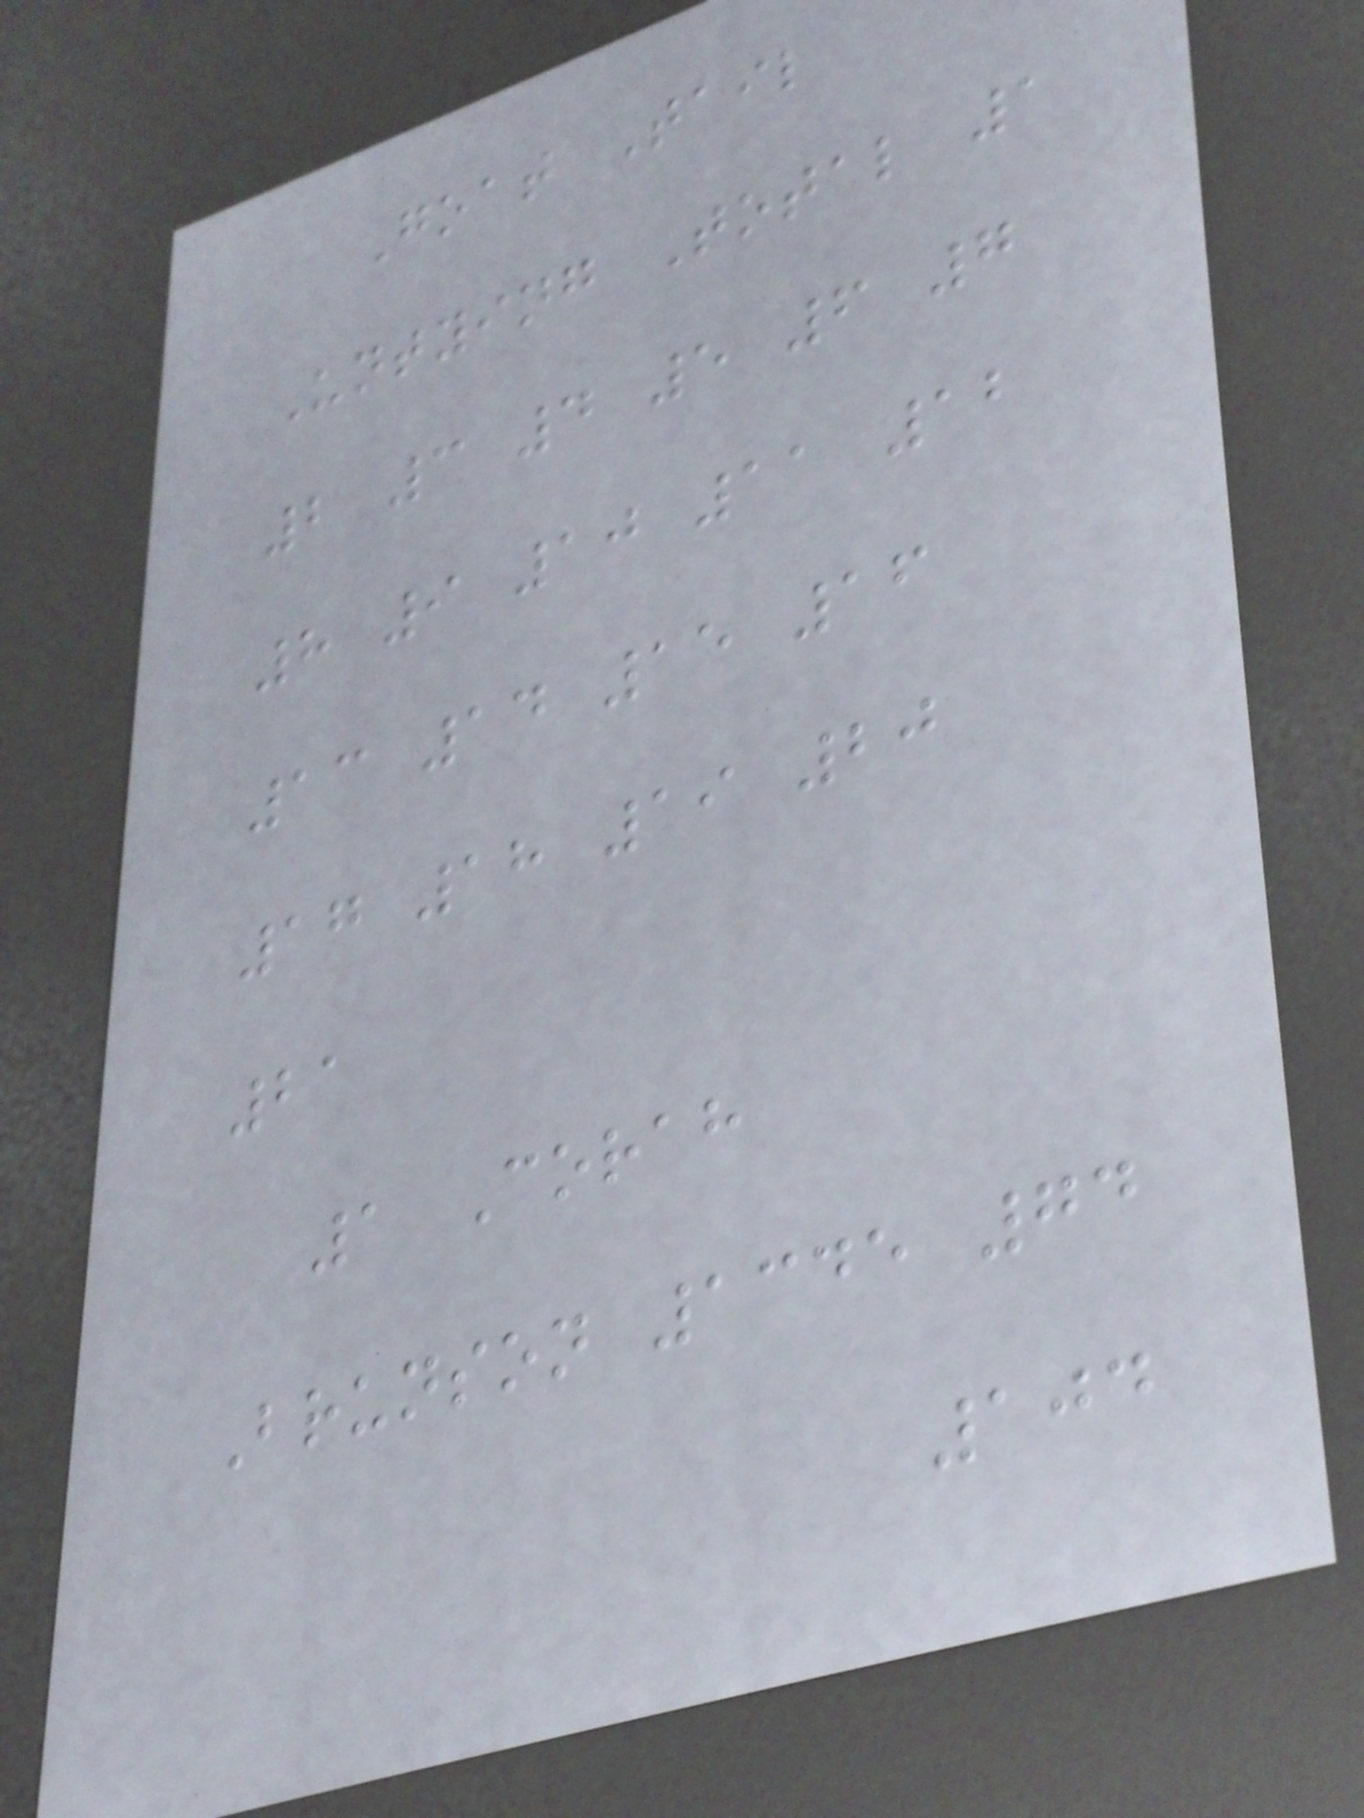Goat Tail
Untying Total 1
2 3 4 5 6 7
8 9 10 11 12
13 14 15 16
17 18 19 20
21
1 Corah
Brunson 1345 74
104
